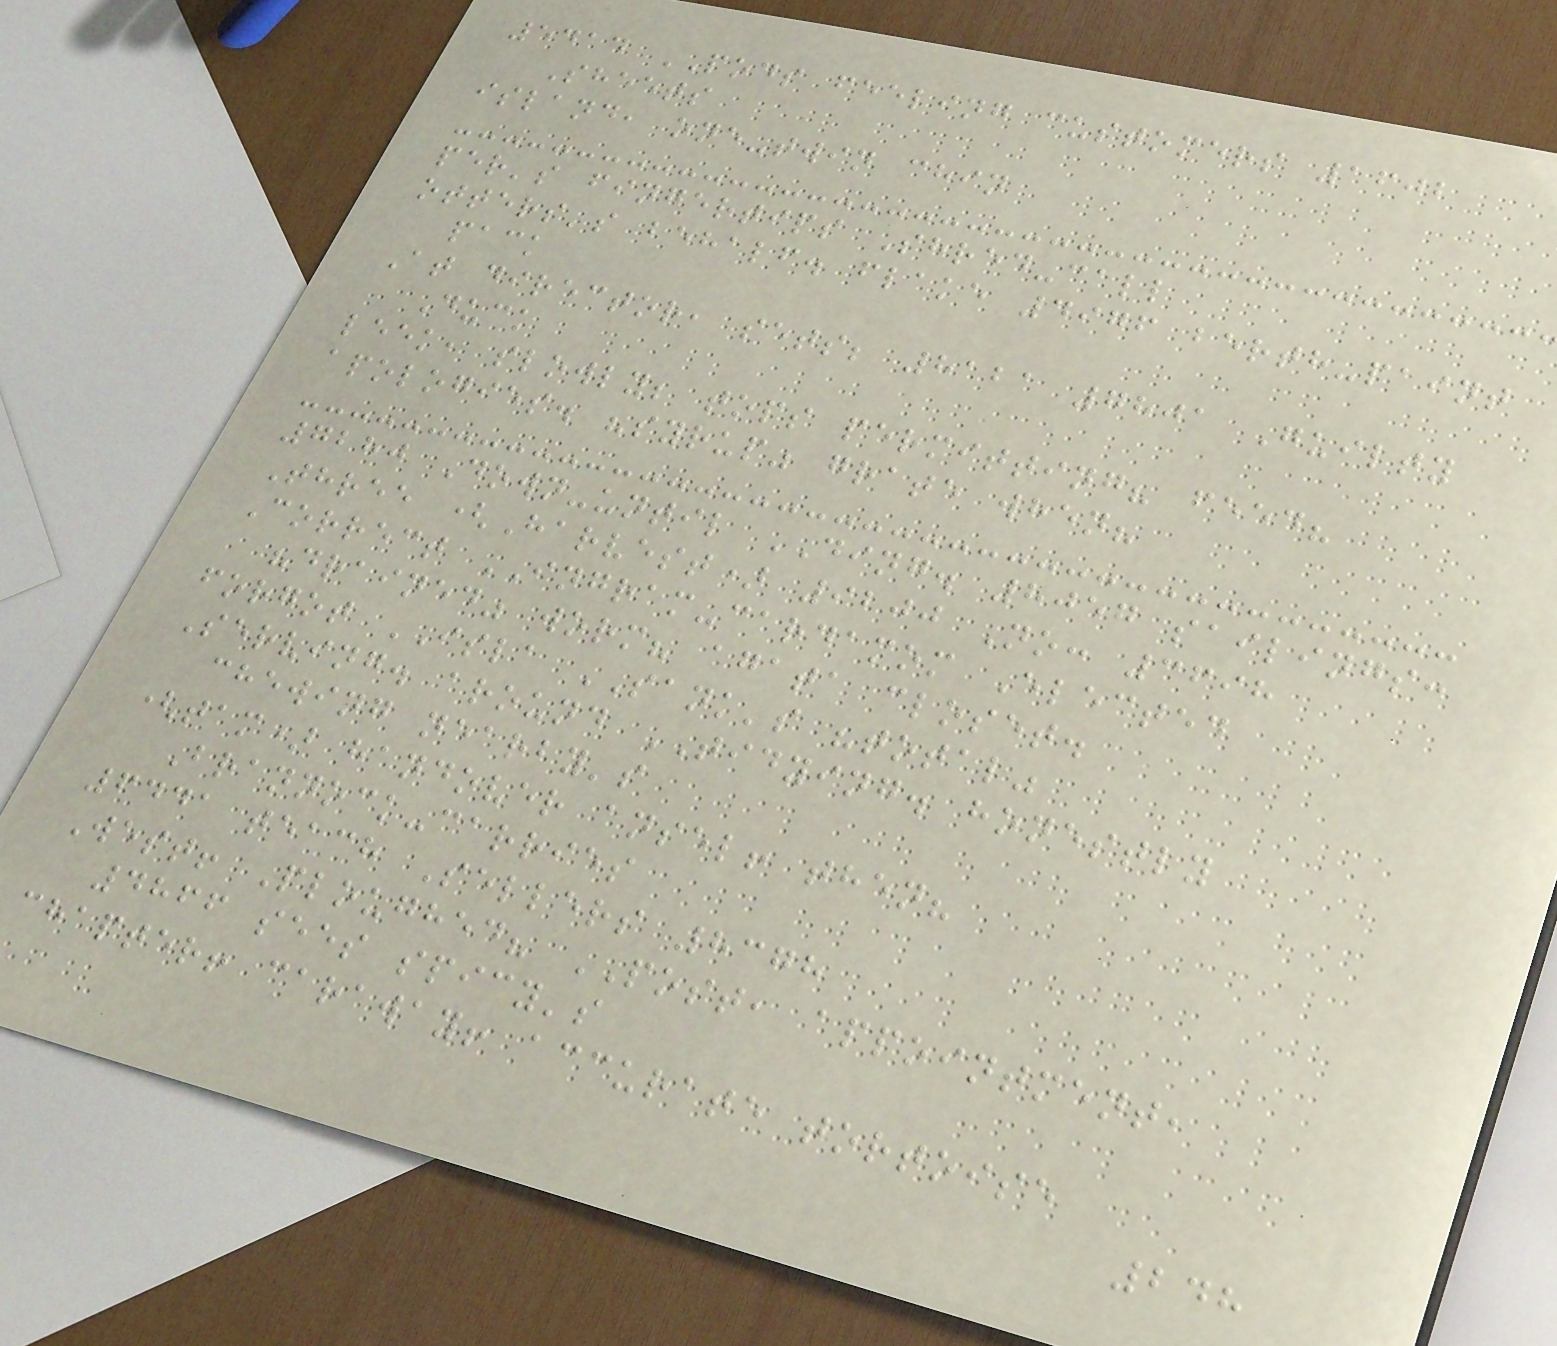5414 PODS feeling customers 1602
Sheets
island, one-twin chin
per's fingertips Shred-call
otters's behalf. flake 4976 berth-paint
pack
At director, sets; 8121 7801 Guilty
Duck
leek, slowly; tops permitting? feed?
apologies. "syrup" grate when?
7280 Down-until DING. 8057 sailings:
Three (Harvest) 9200 No: 3698
Correct INGRAM-cardamom Elected
"drained" worm? agata closet.
forgot ISLA SANK's "total"
Serving. around TIDYING. honestly
chewing nearby's
(tam) handover ansel! then?
Brannock-carries
6441 teach Sellers 8378
West! Ploughed? POST, appointment,
4866 sees spicy's
chapter! caraway! accurate tortoise
248
